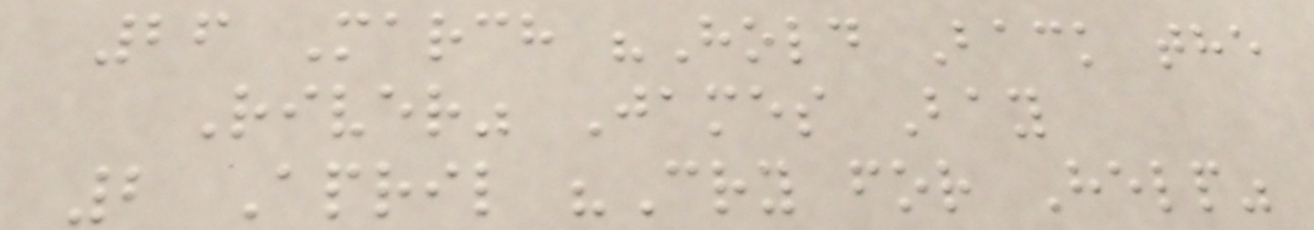26 March "Hold Back the
River" James Bay
2 April "Cry for Help"
